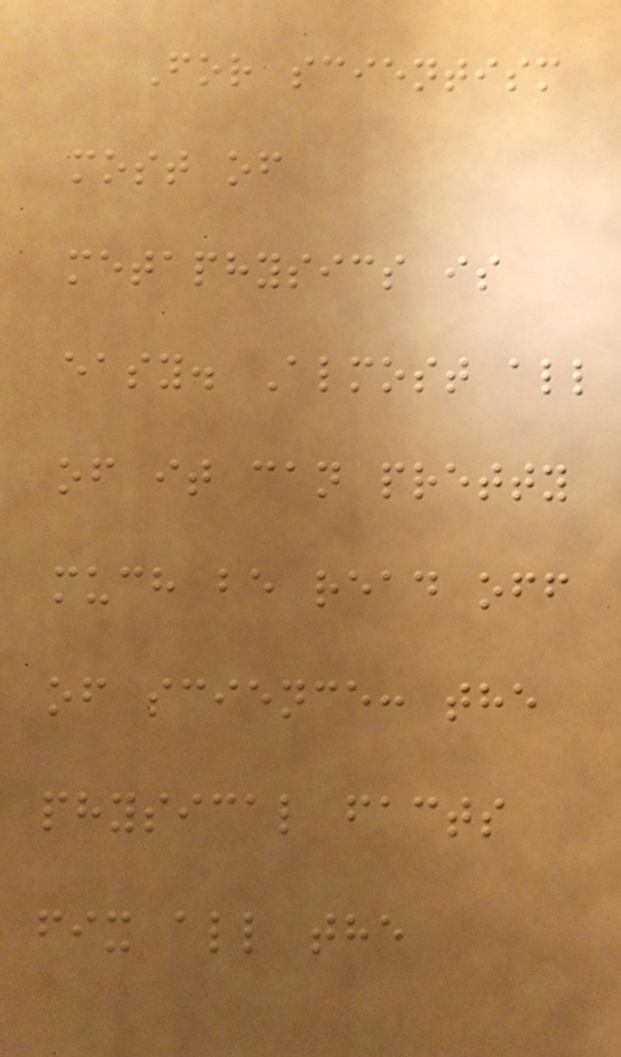For scientism
most of
metaphysics is
easy. Almost all
of it can pretty
much be read off
of science: the
physical facts
fix all the
